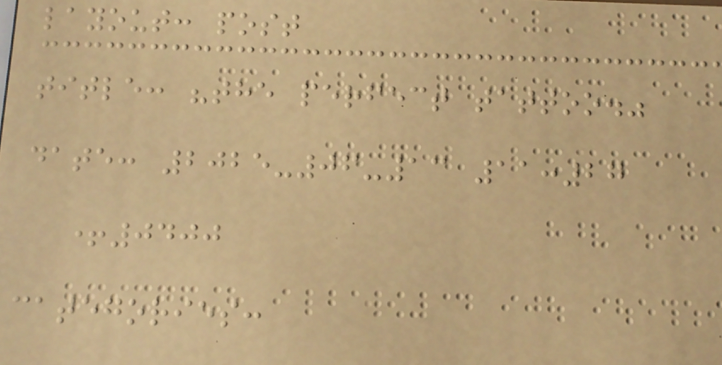layout: post
title: "the perfect tattoo."
date: 2025-06-13 11:27
+0400
categories:
